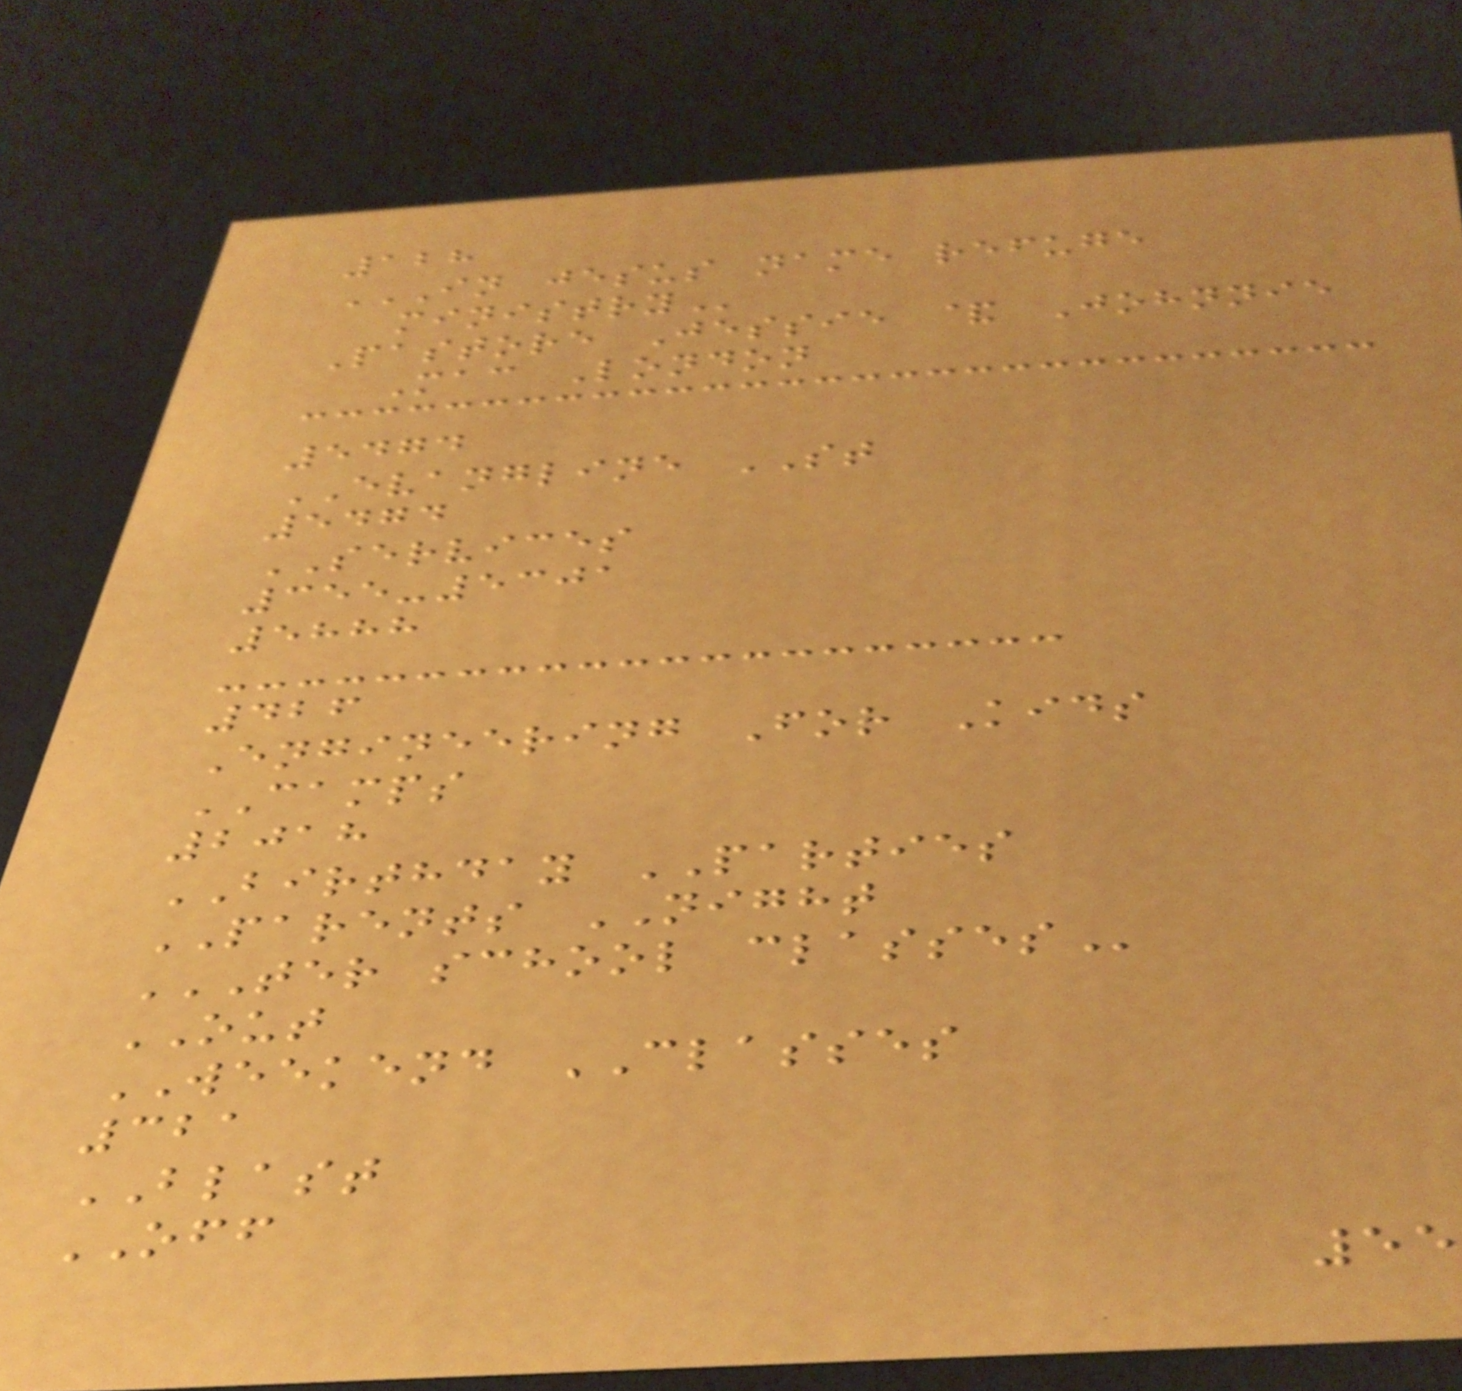128
IN JESUS NAME REFUGE
MINISTRY
Pastore Jessie & Johnnie
Mac London
5474
EVANGLINE ST
5474
SERVICES
355-5301
5888
426
Engineering For Kids
CAMPS
2018
BIRTHDAY PARTIES
PARENTS NIGHT
TER SCHOOL CLASSES
OUT
WEEKEND CLASSES
321
BLAST
OFF
55
